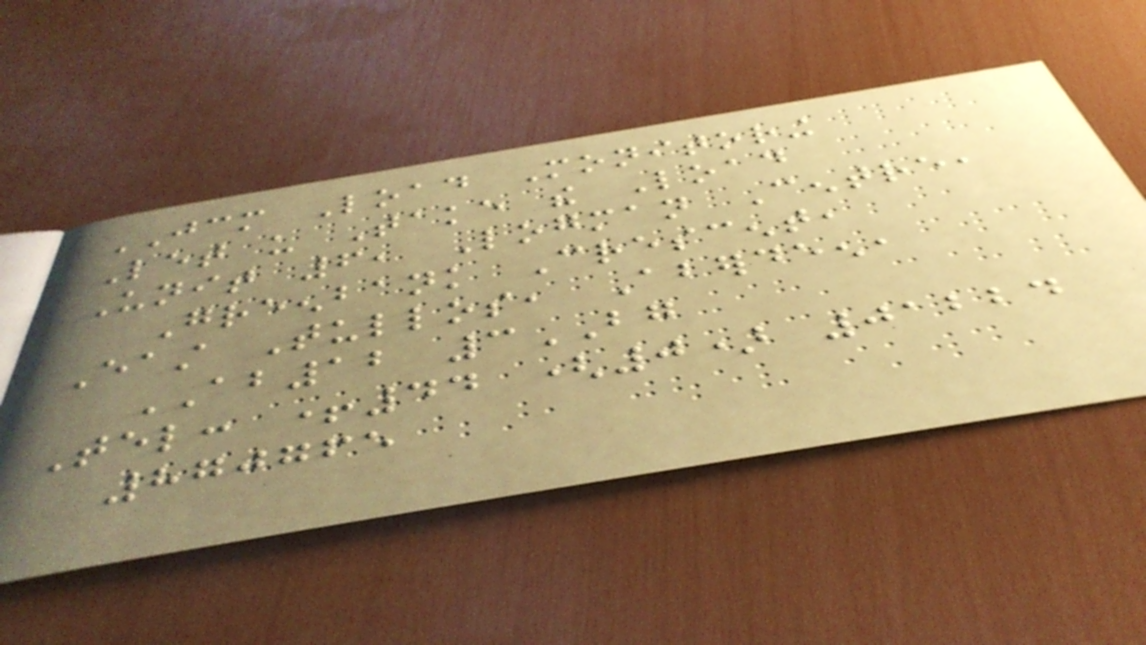JCM Load Monitoring
Let us Take the Load
Unit 6, Logman Centre,
Greenbank Crescent,
East Tullos, Aberdeen,
AB12 3BG
Tel: +44 (0) 01224
870765
